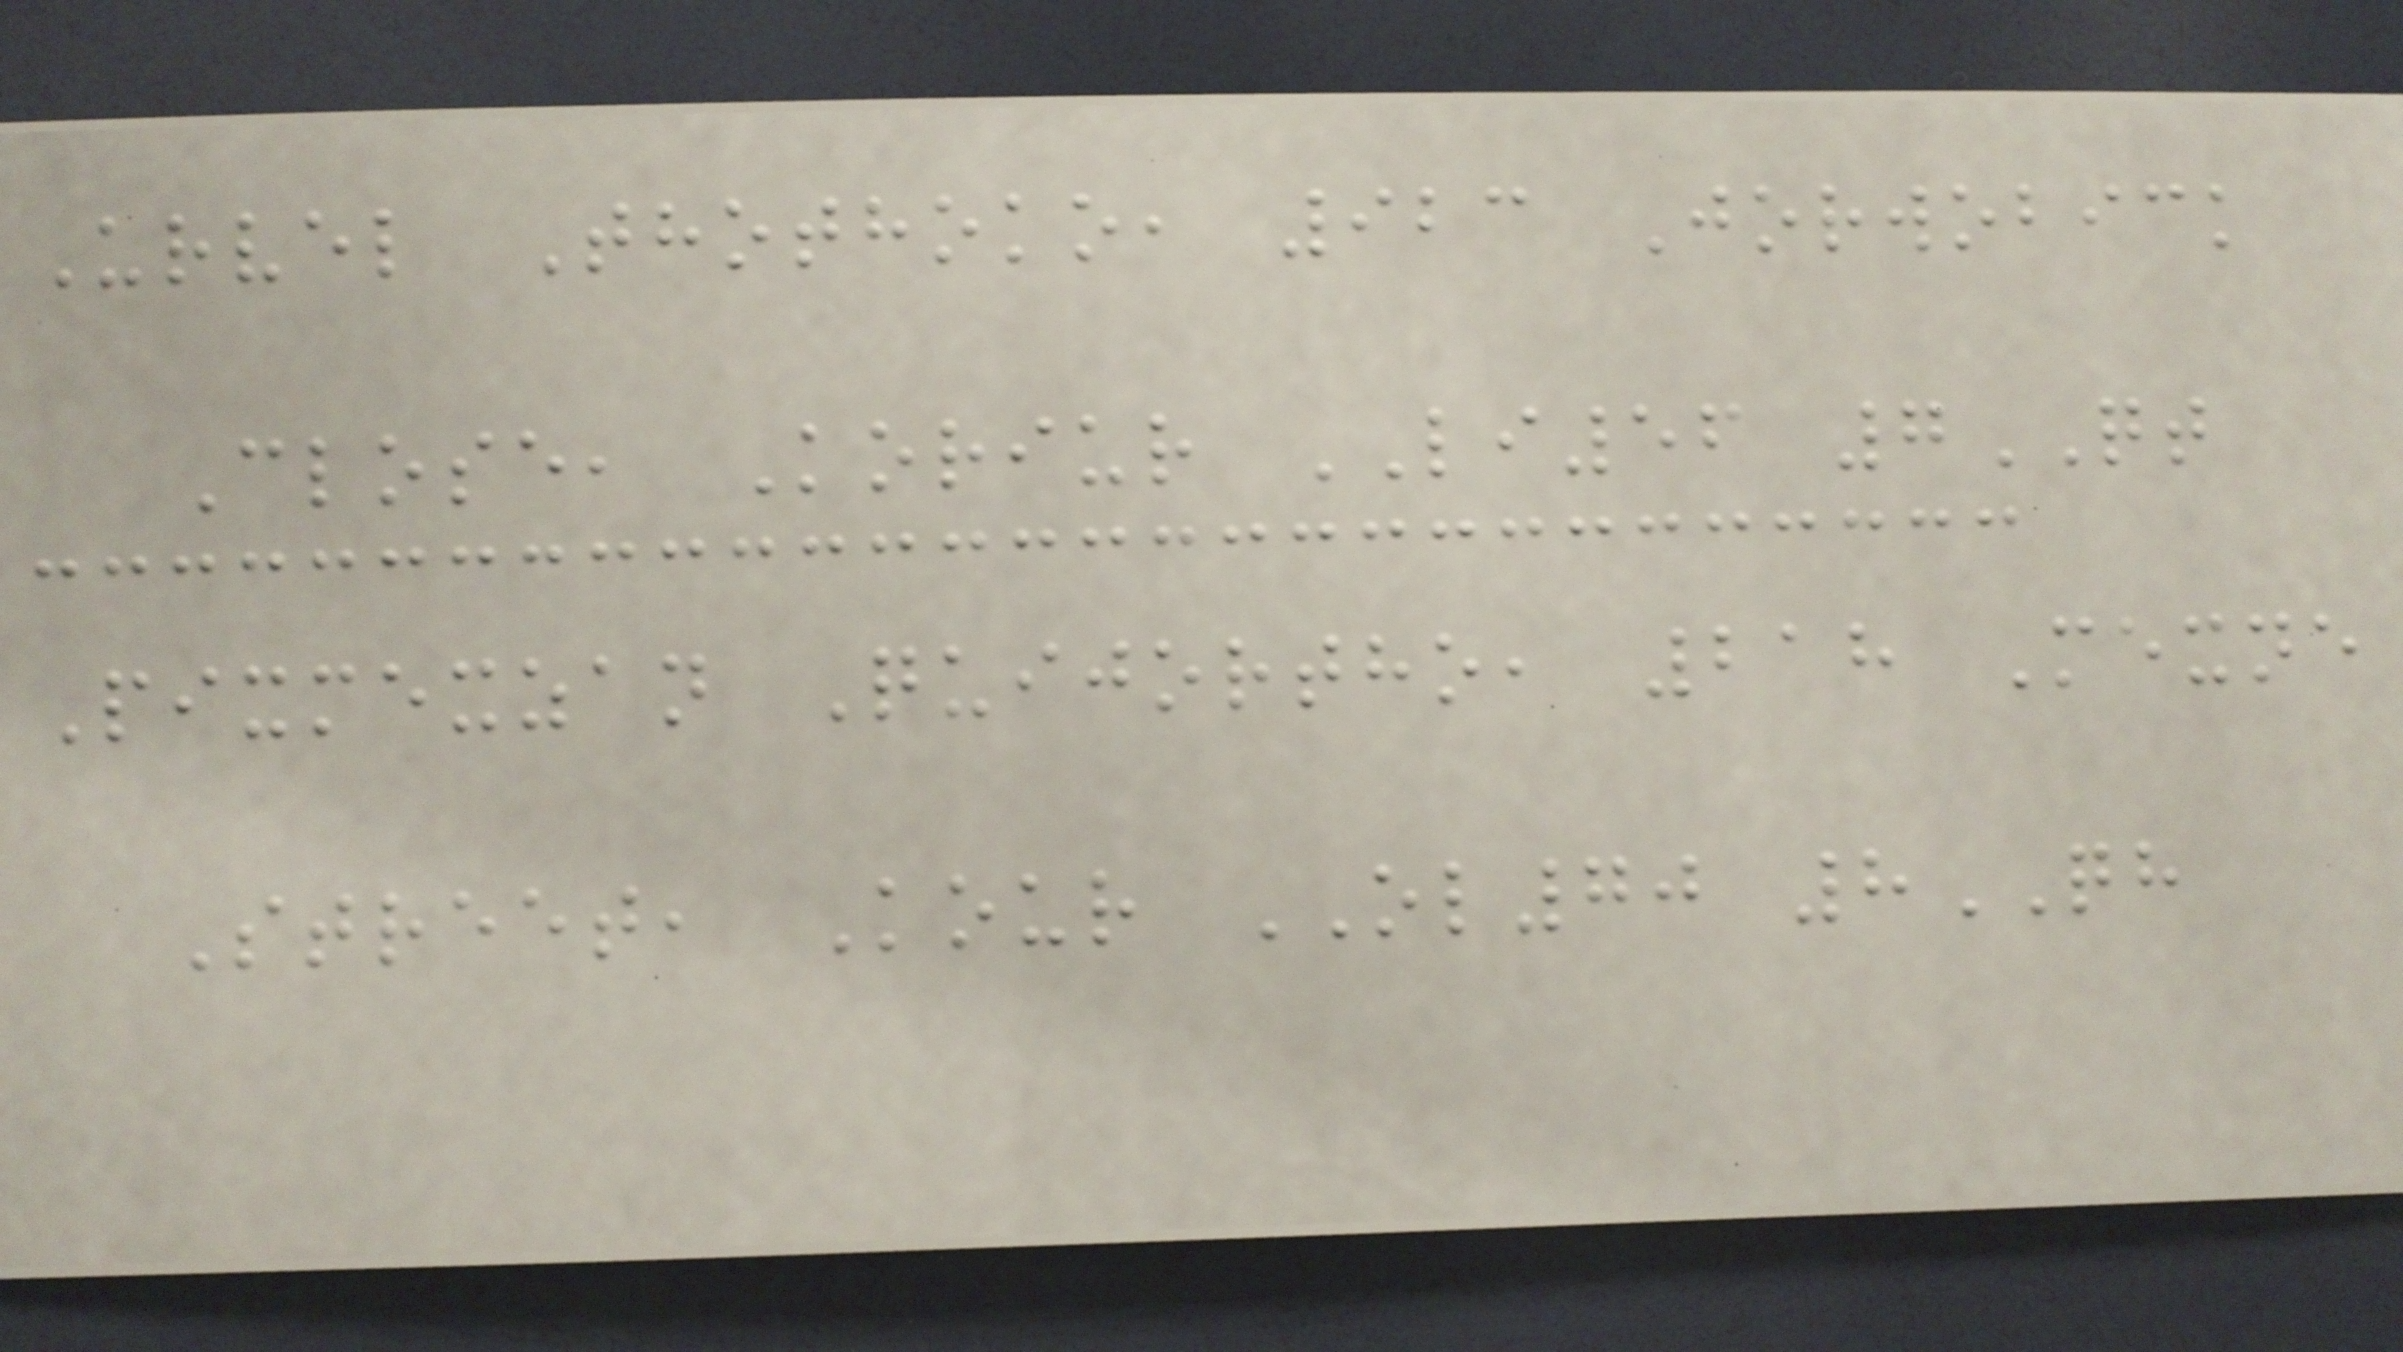Urvel Thothoko, 923 Jorwobick
Close, Koriur LI56 7QT
Pixmexzan Quijortho, 218 Mexne
Street, Kour OL70 8QH
